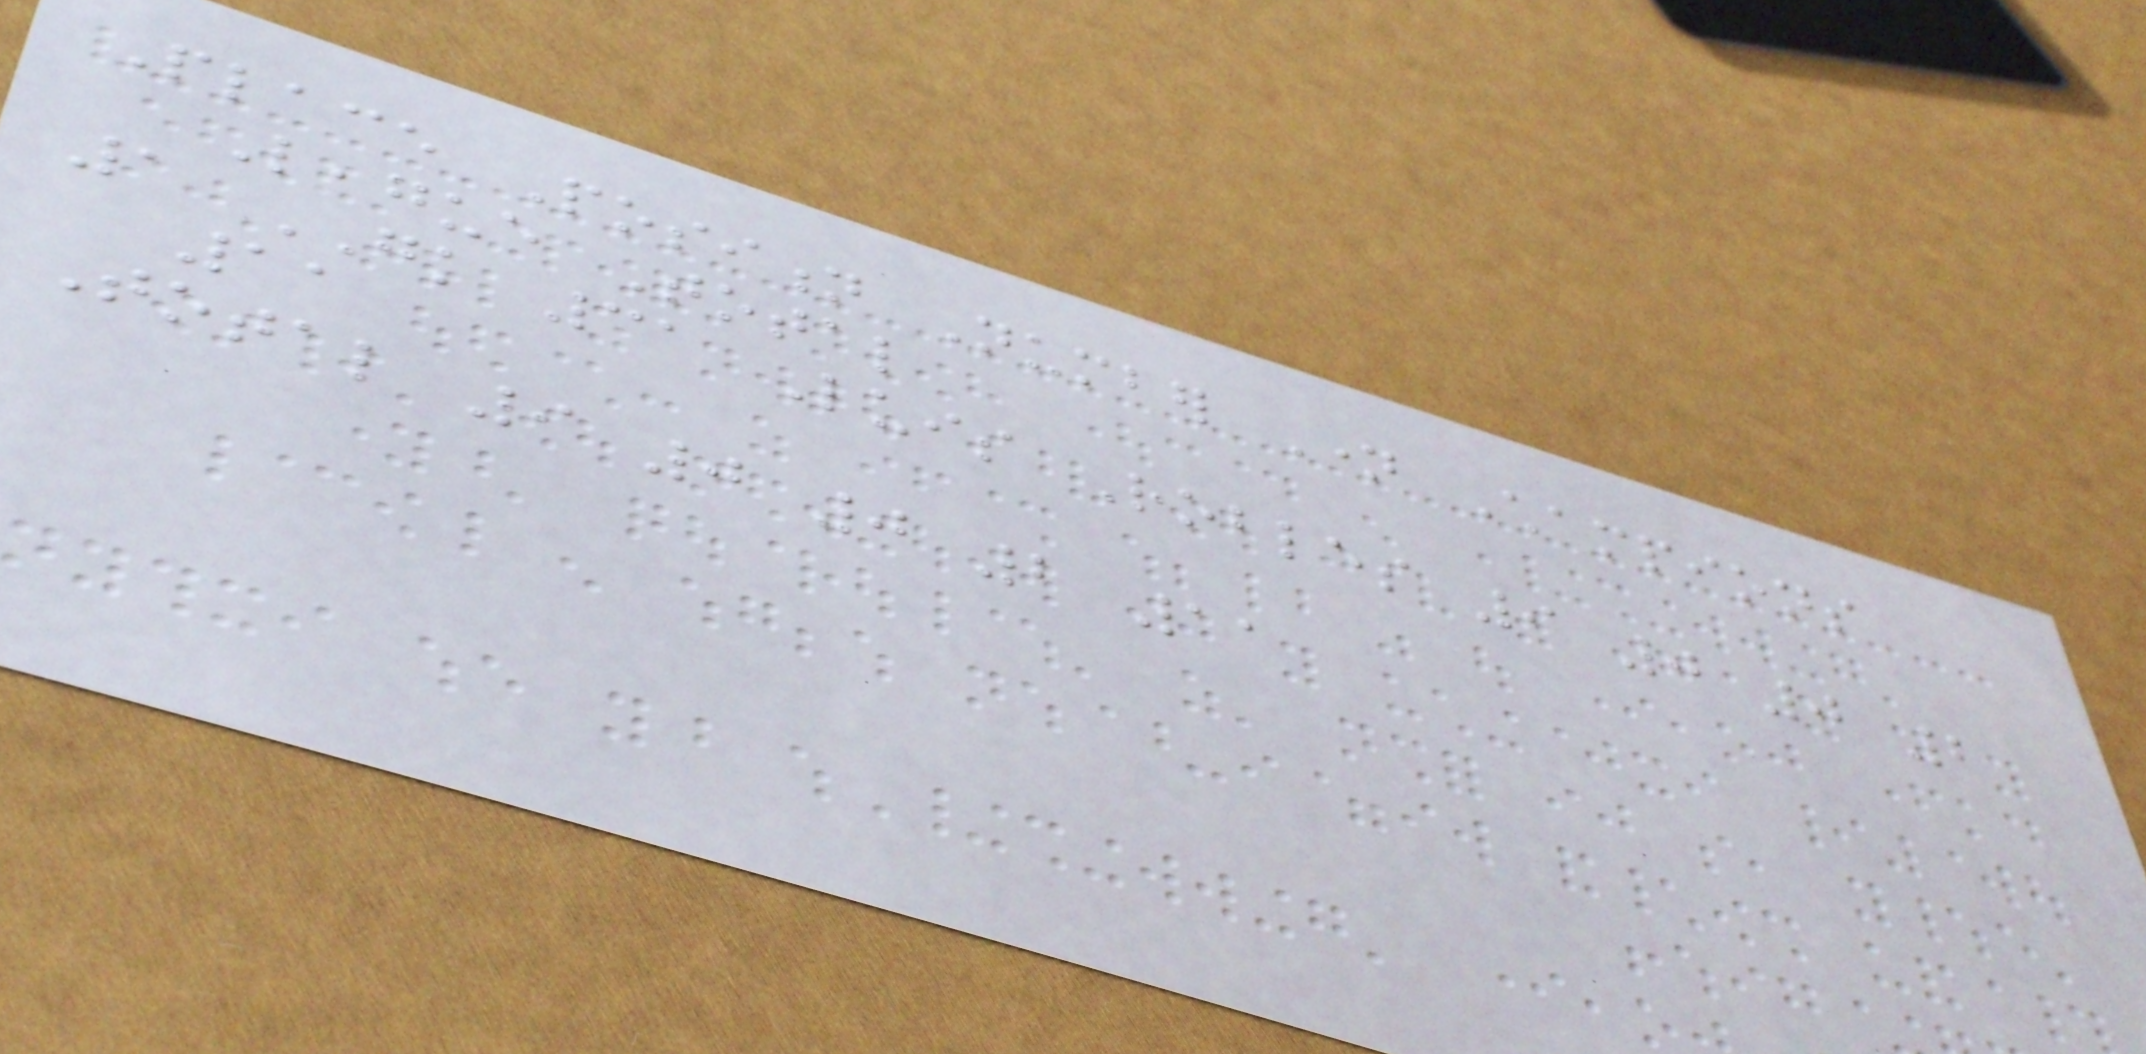Place Position Number Name Champions
League Total
1 GK 31 Luis Robles 9 0 0 2
11
Total 9 0 0 2 11
